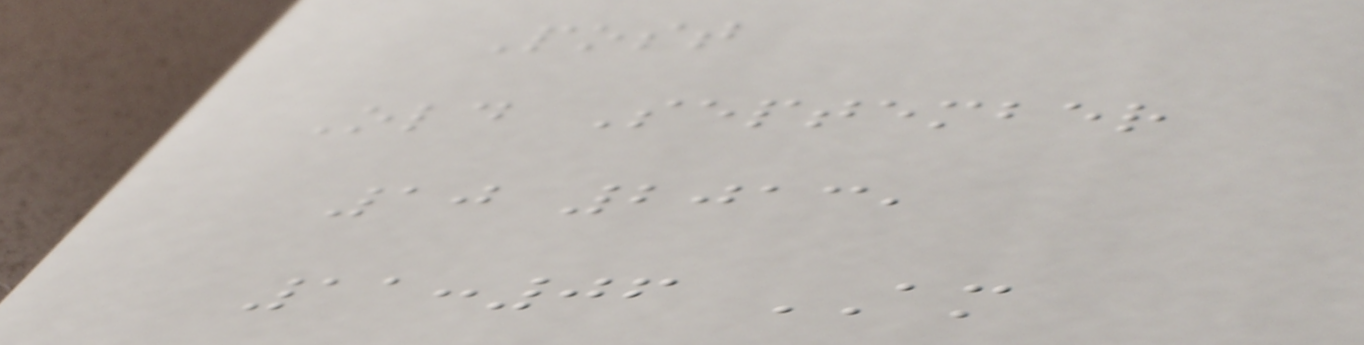Post
Old September
10 2013,
11:06 AM
